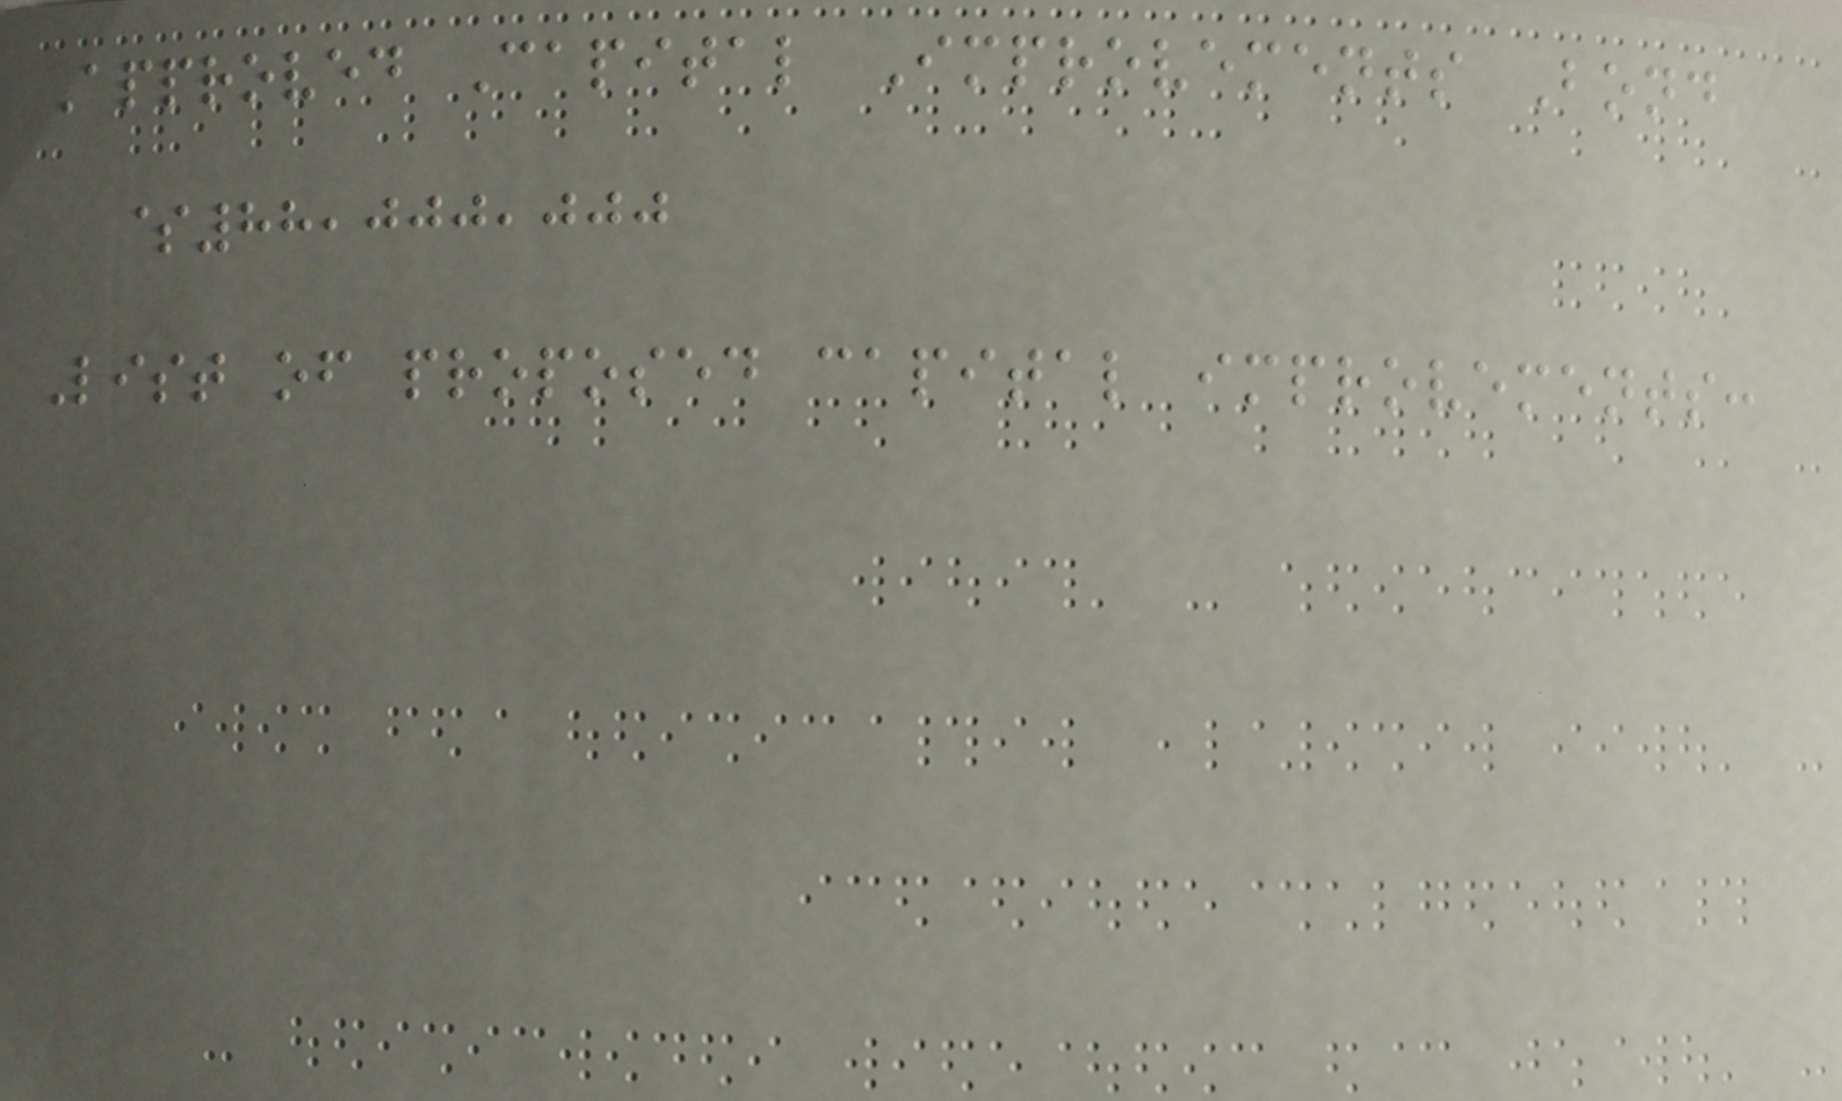Approved Capital Improvements Bond
$88,000,000
List of proposed capital improvements:
